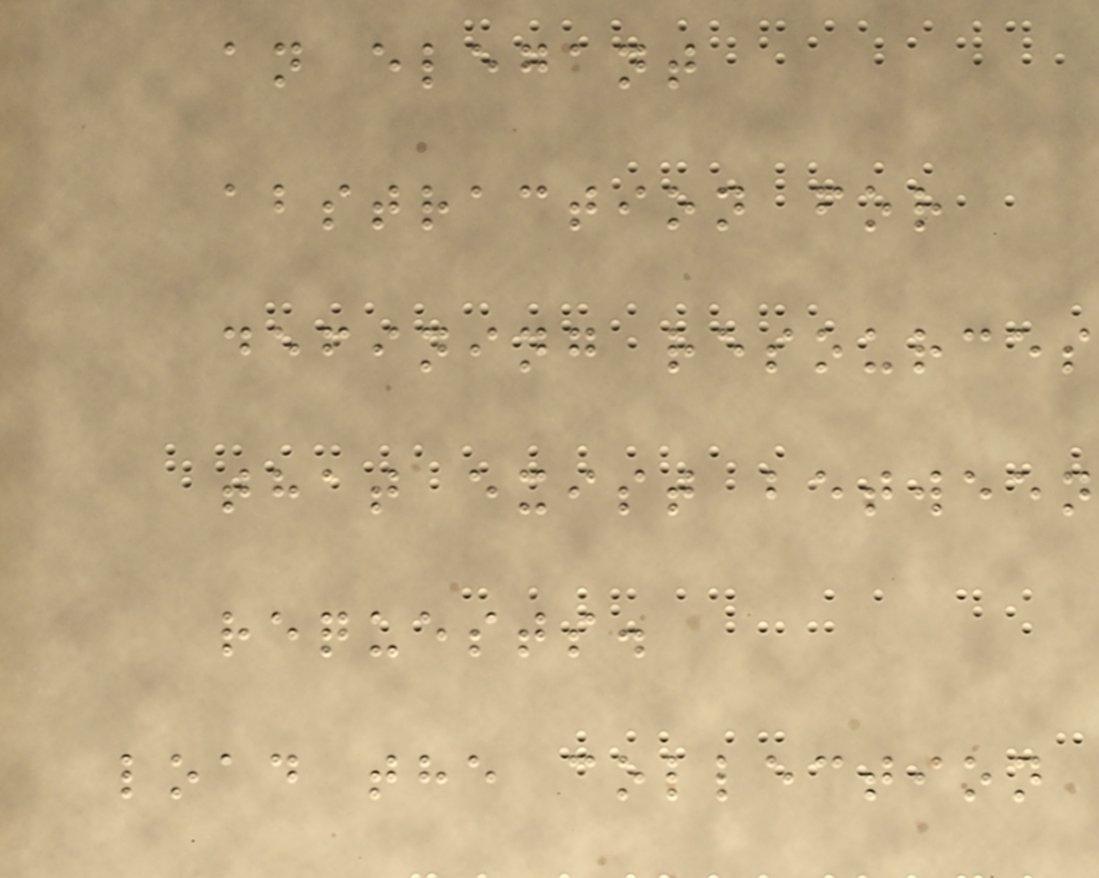an elegant
abstraction for
defining resources
that exist between
requests.
load the collection
